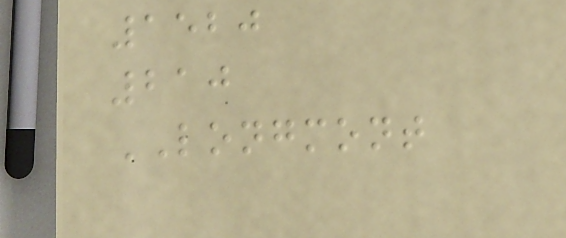1520
210
LONGMONT
